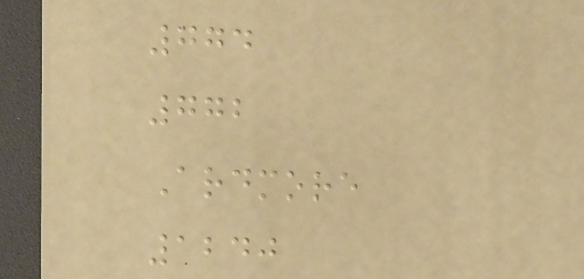774
772
Ardmore
1240
